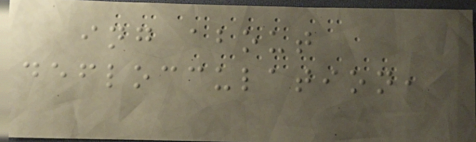ing about
deflocculation,
